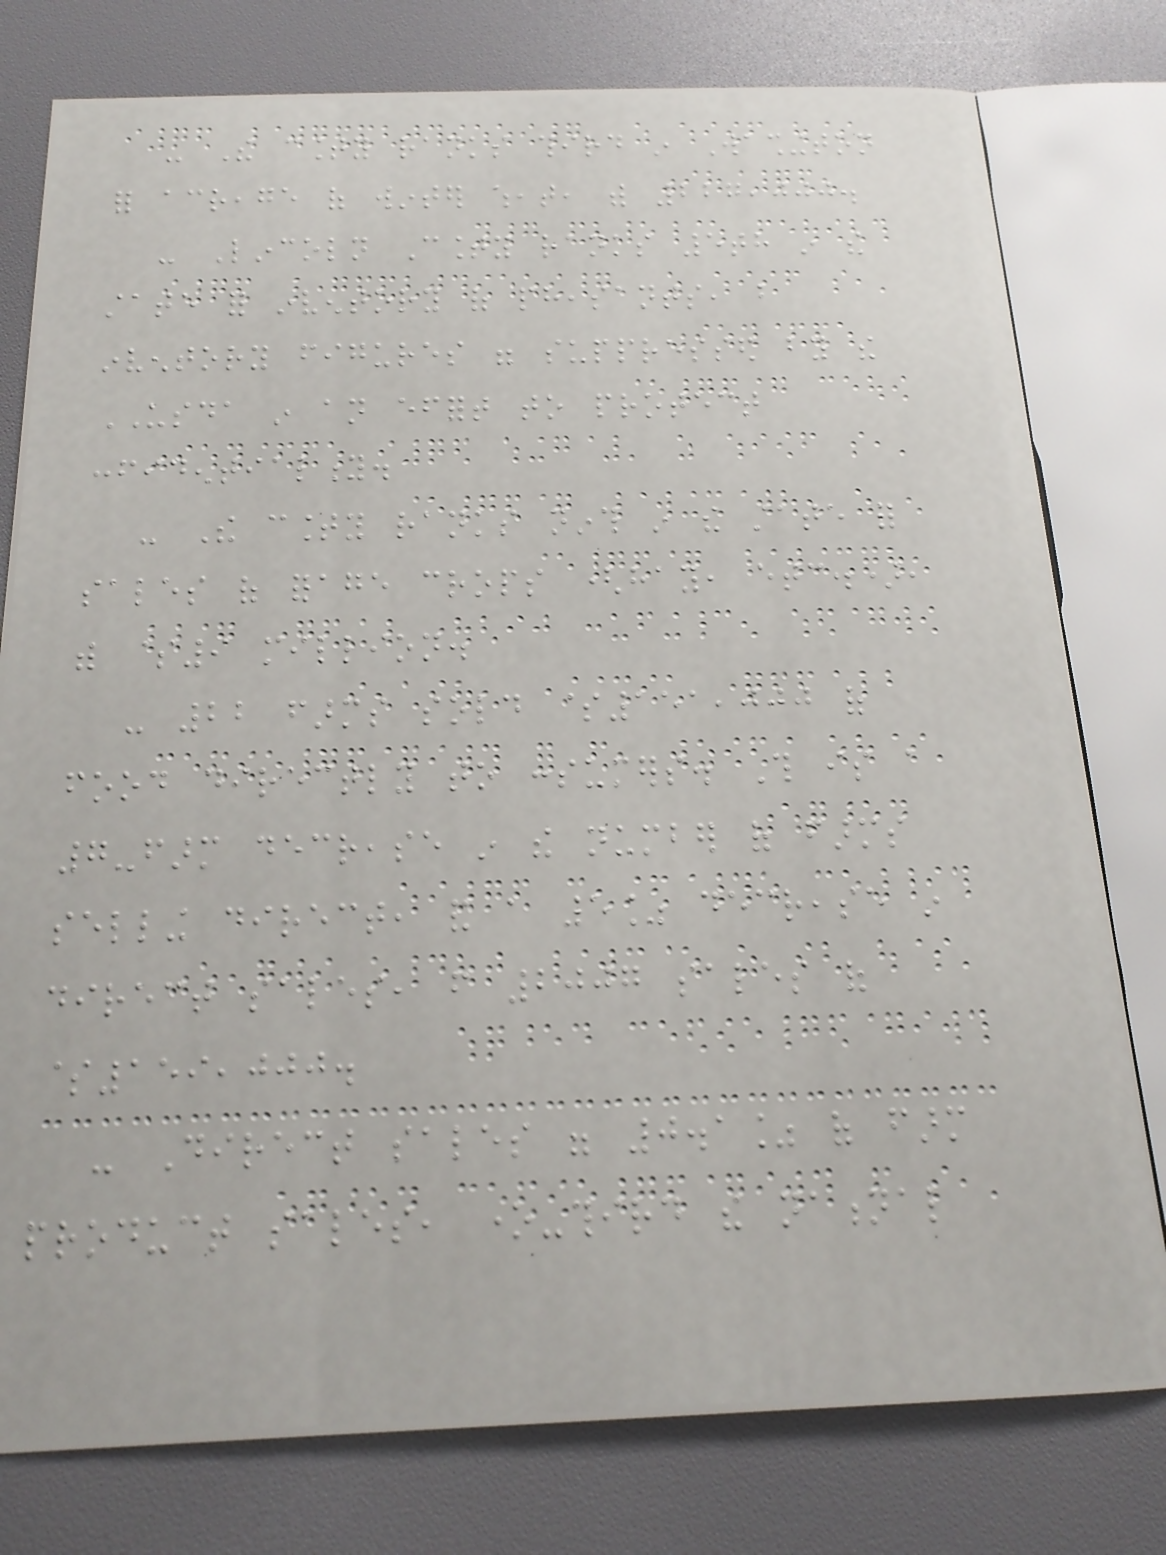- The county ranks third in Washington
for acreage of winter wheat, with 227,000.
- Lincoln County ranks 5th in the
state for inventory of pheasants, but
inventory figures were suppressed by the
USDA in an effort to protect
confidentiality.
- The county ranks ninth in the state for
sales of forage crops (hay, etc.),
with $9 million.
- 22 farms sold $151,000 of
food directly to consumers. This is a
7-farm decrease in the number of farms
selling direct, and a 5% decrease in
direct sales, from 2007 sales of
$159,000.
- Direct sales were 0.1% of farm
product sales, one-third the national
